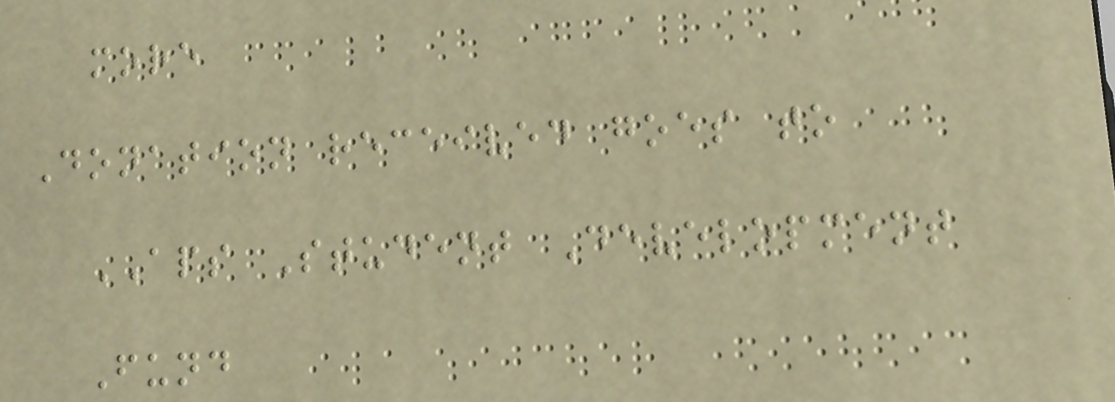more
Donation received goes to
APS Student Development
Fund
